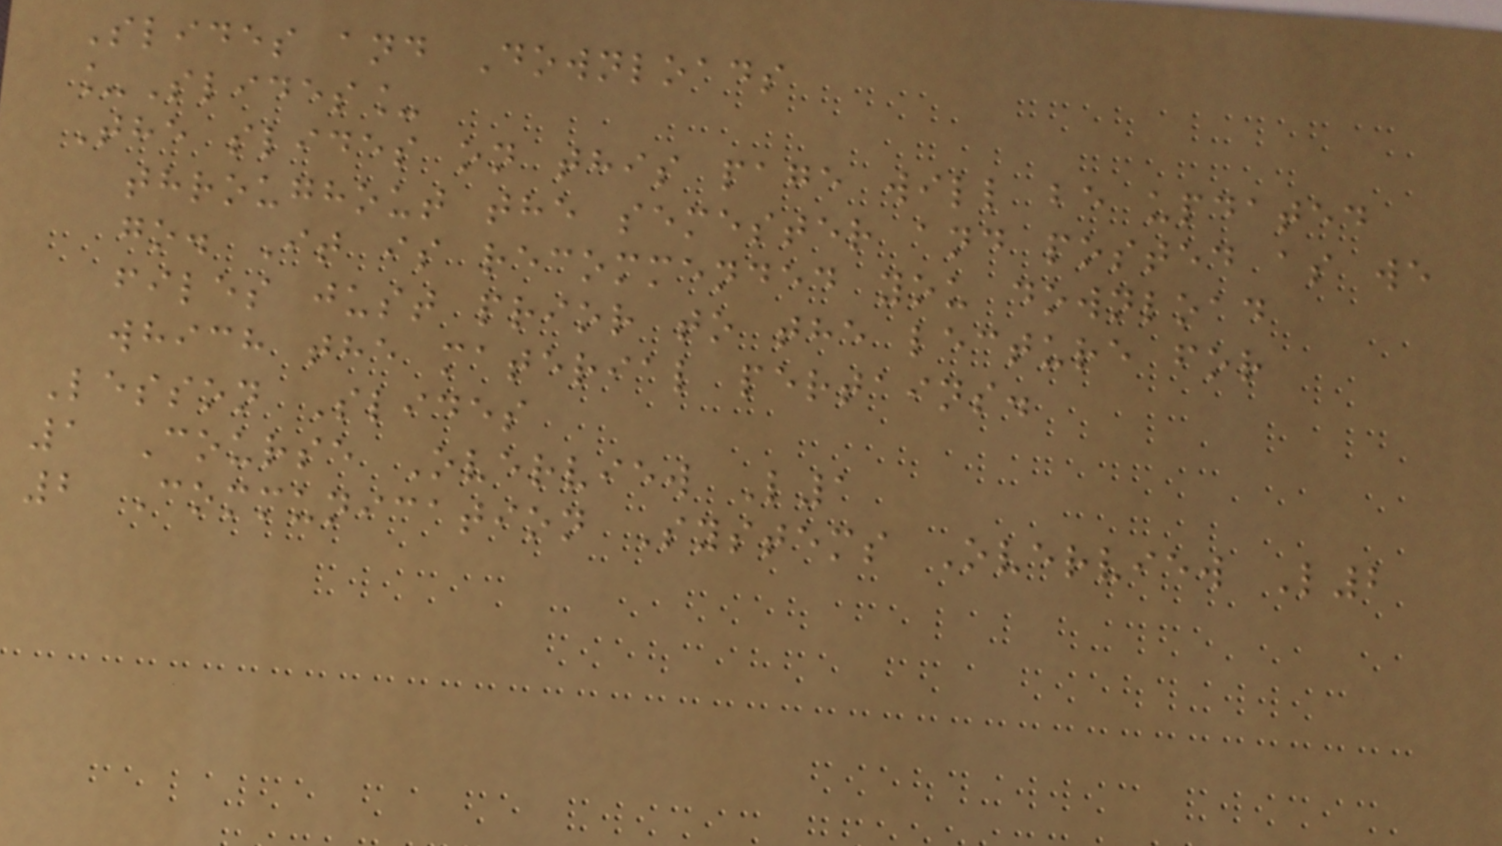Slides and Downloads
_Slides_
The slides on this page will be updated
throughout the semester and posted as we
go. It is recommended you download
files just prior to the lecture for
which the material pertains.
Lesson Slides
1 Course Overview L1
2 Communication Systems Overview L2
